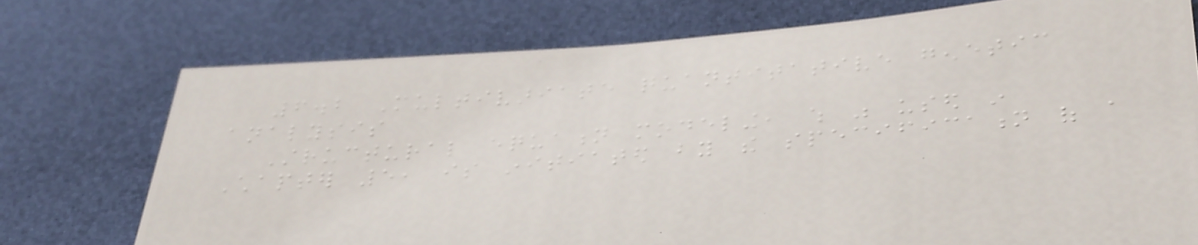6.2 Multivariate quantitative genetic
analysis
Structural equation modeling, which was used in
Chapter 5, is initiated by the specification of a
